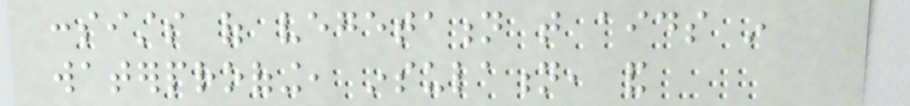consists of vegetation that aids in
waterproofing, insulation, and
